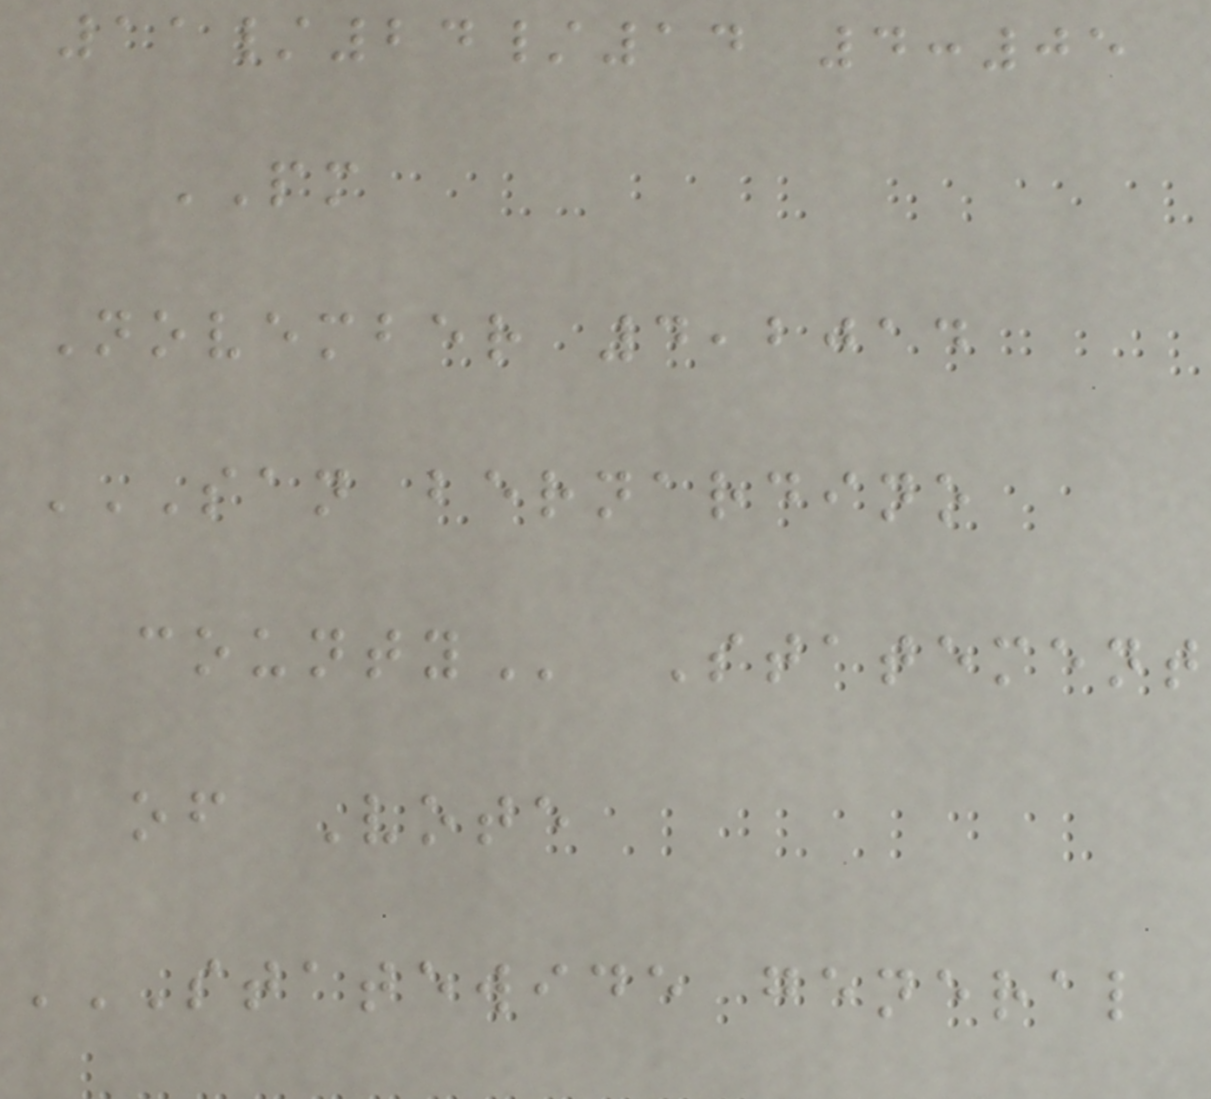11/24/14 4:05
PM
November 4,2014
SAN BERNARDINO
COUNTY Statement
of Vote
STATEWIDE GENERAL
